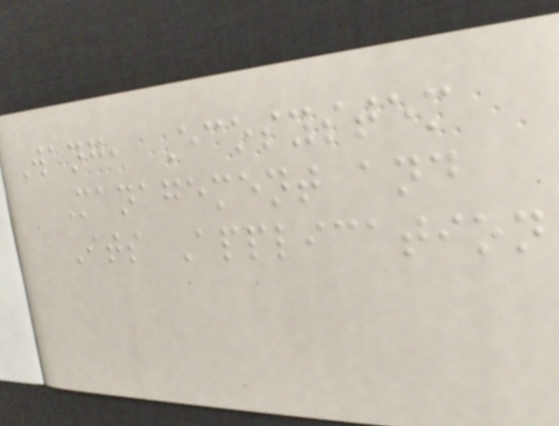Wang, Ecosystem
Management and
Its Application
